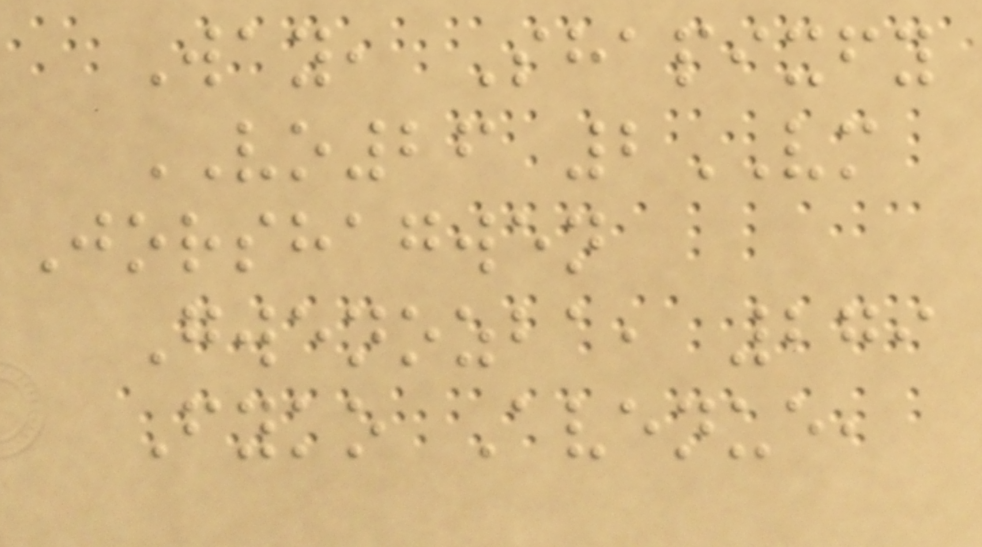Way, Shapixfy
VO26 2VM
Jorshagwen
Gwenozba, 279
Fyko Avenue,
